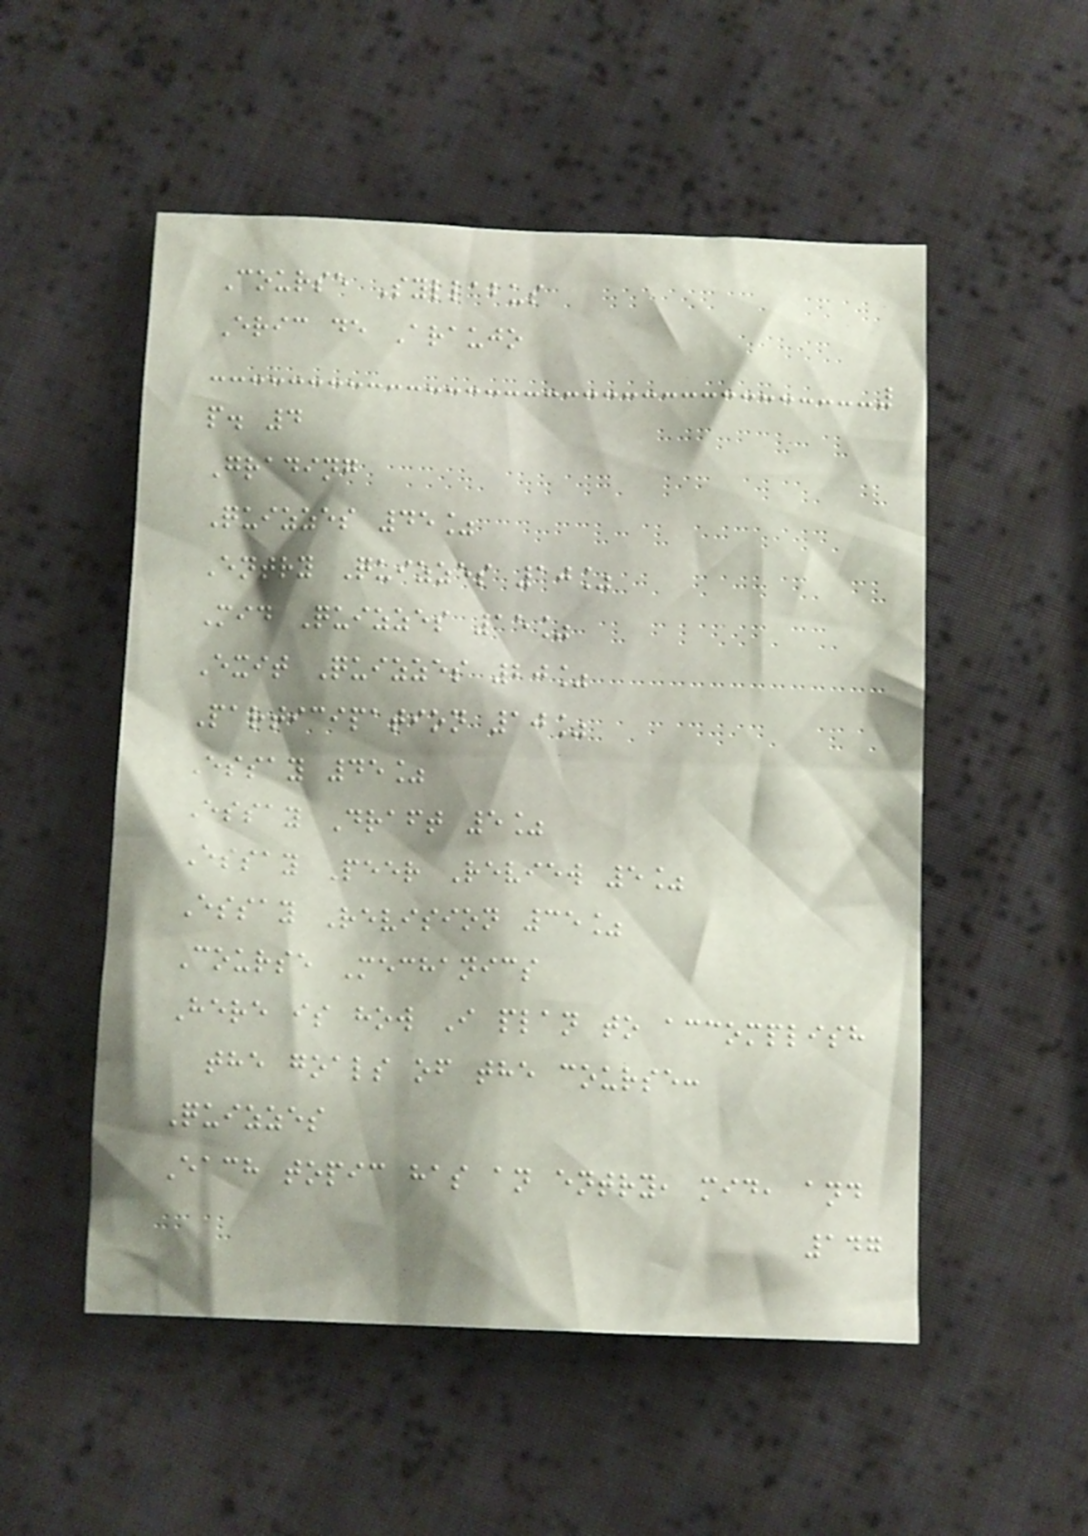Course Syllabus
Eric de Araujo
p. 4
Grading
Quizzes 45%
Entry Quizzes 10%
Mid Quizzes 15%
Exit Quizzes 20%
Participation 10%
Essay 45%
Essay Draft 5%
Essay Peer Review 5%
Essay Revision 35%
Course Mechanics
Here is how I plan to accomplish
the goals of the course:
Quizzes
Each topic has an entry, mid, and
147
